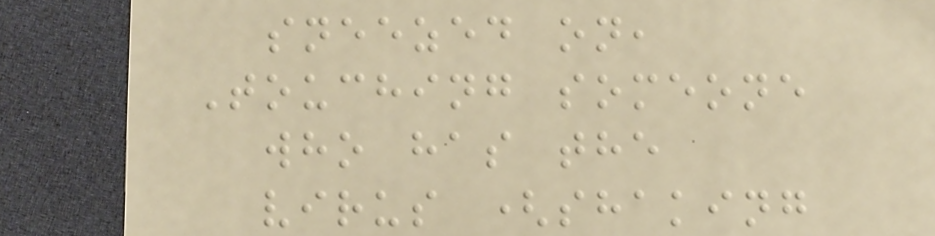sneezed on,
Touching someone
who has the
virus (shaking
